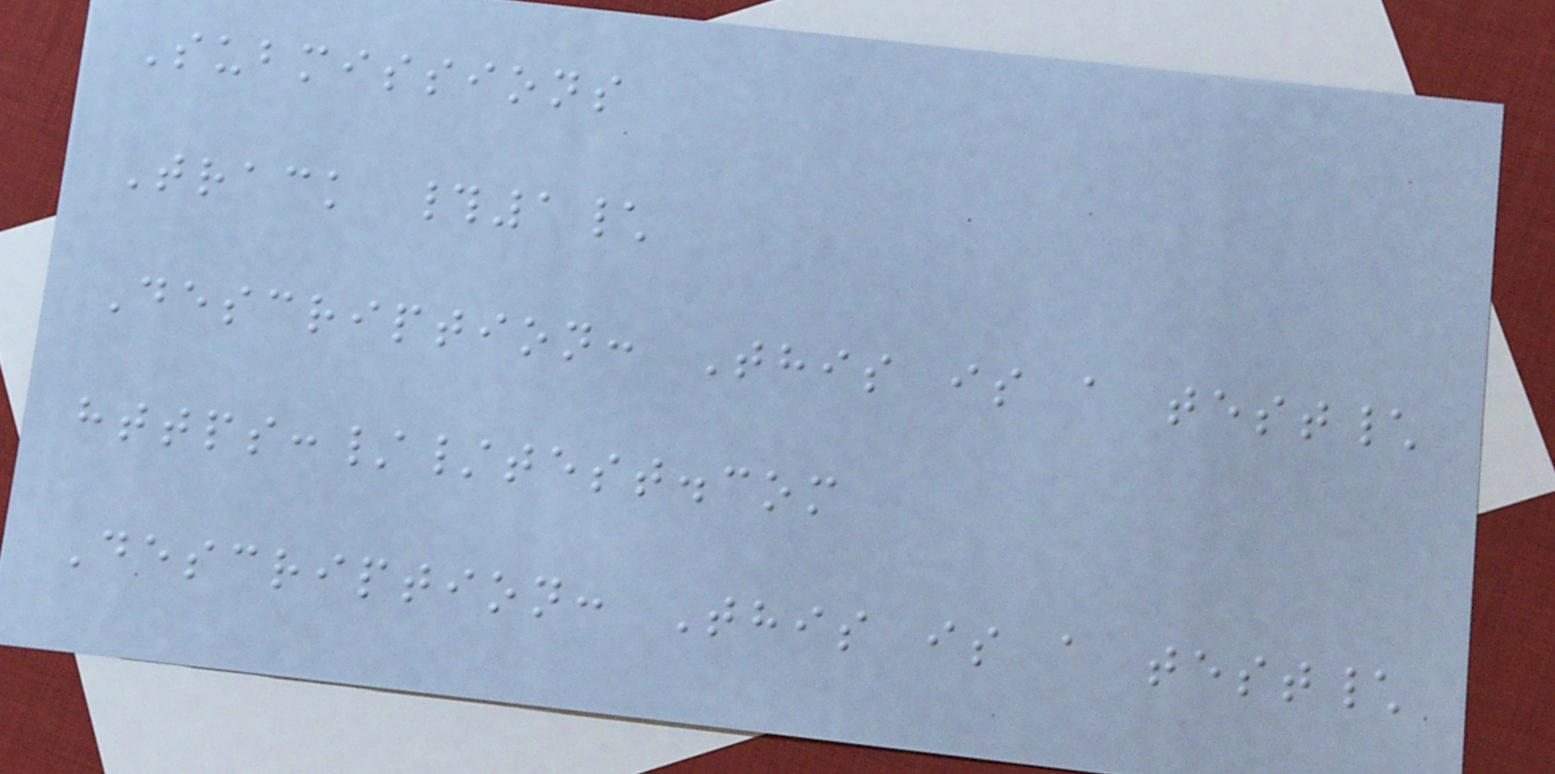Submissions
Track #1\
Description: This is a test\
https://test.com
Description: This is a test\
